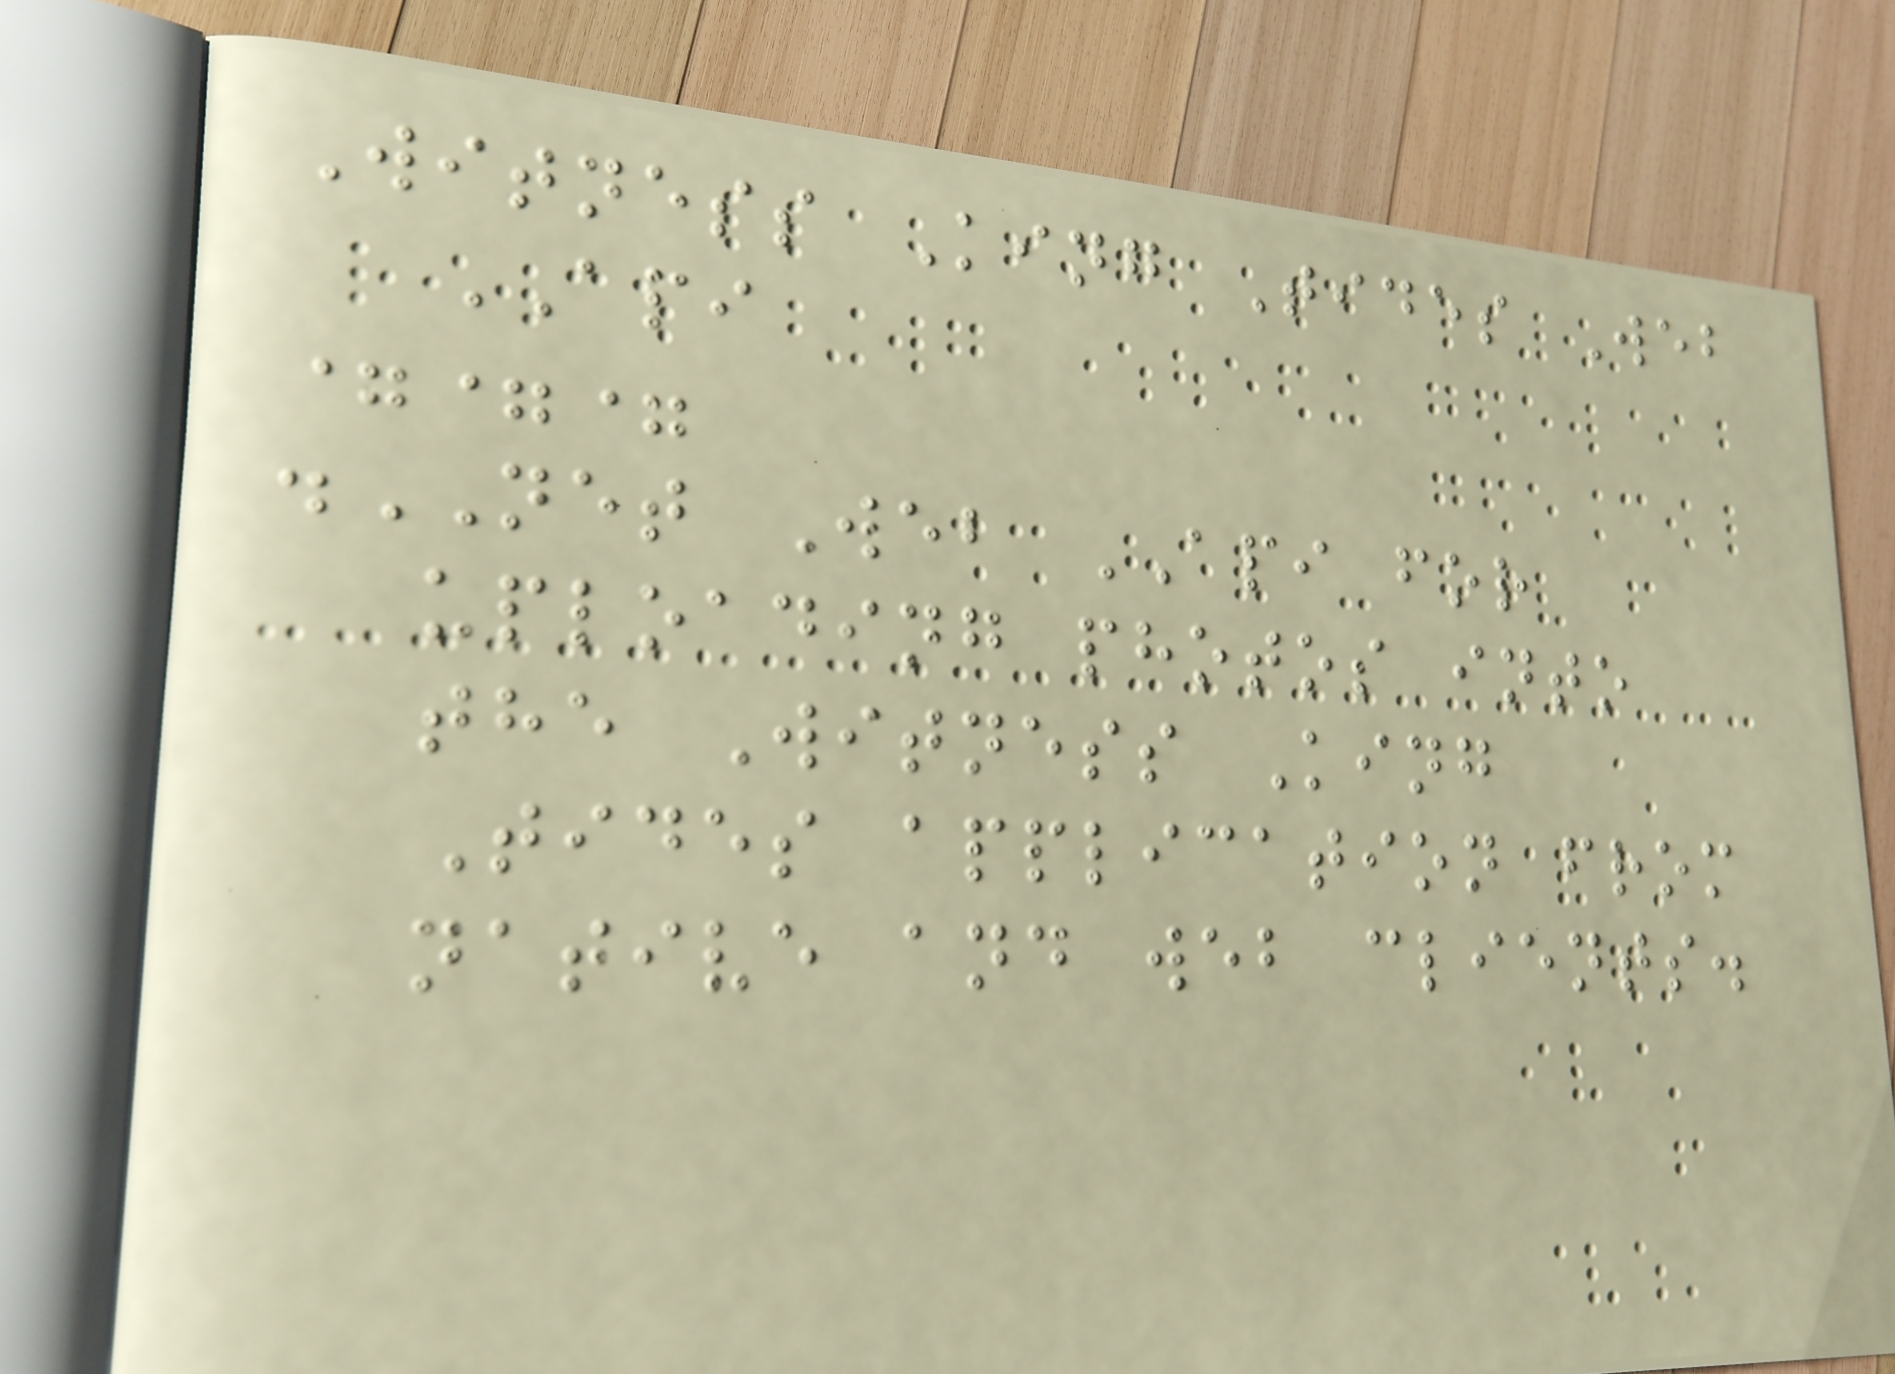Witness King Tides Web
API
===
.NET Web API for
uploading photos into
the Witness King
Tides application from
native and web clients.
